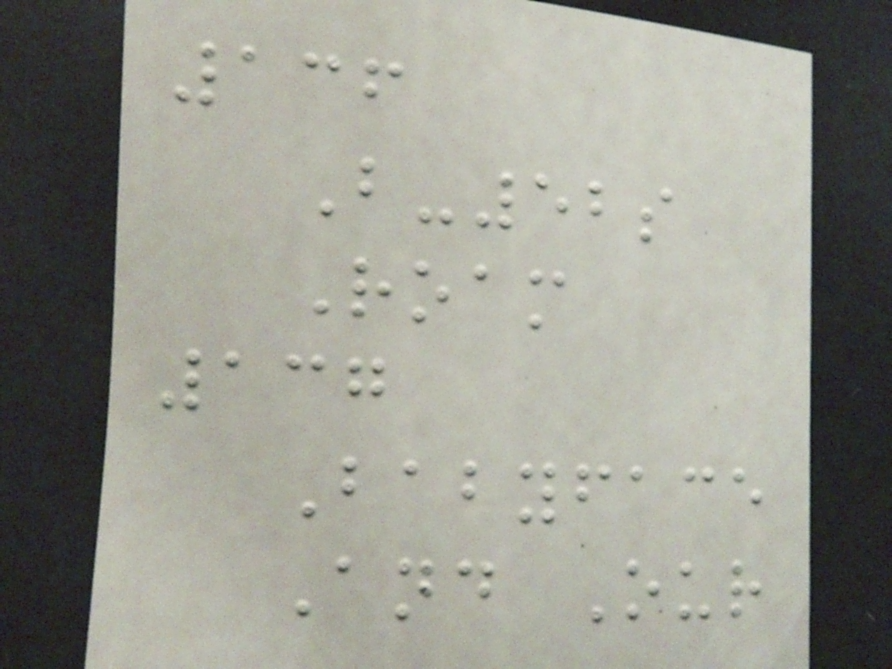136
B-52s
Roam
137
Babyface
And Our
